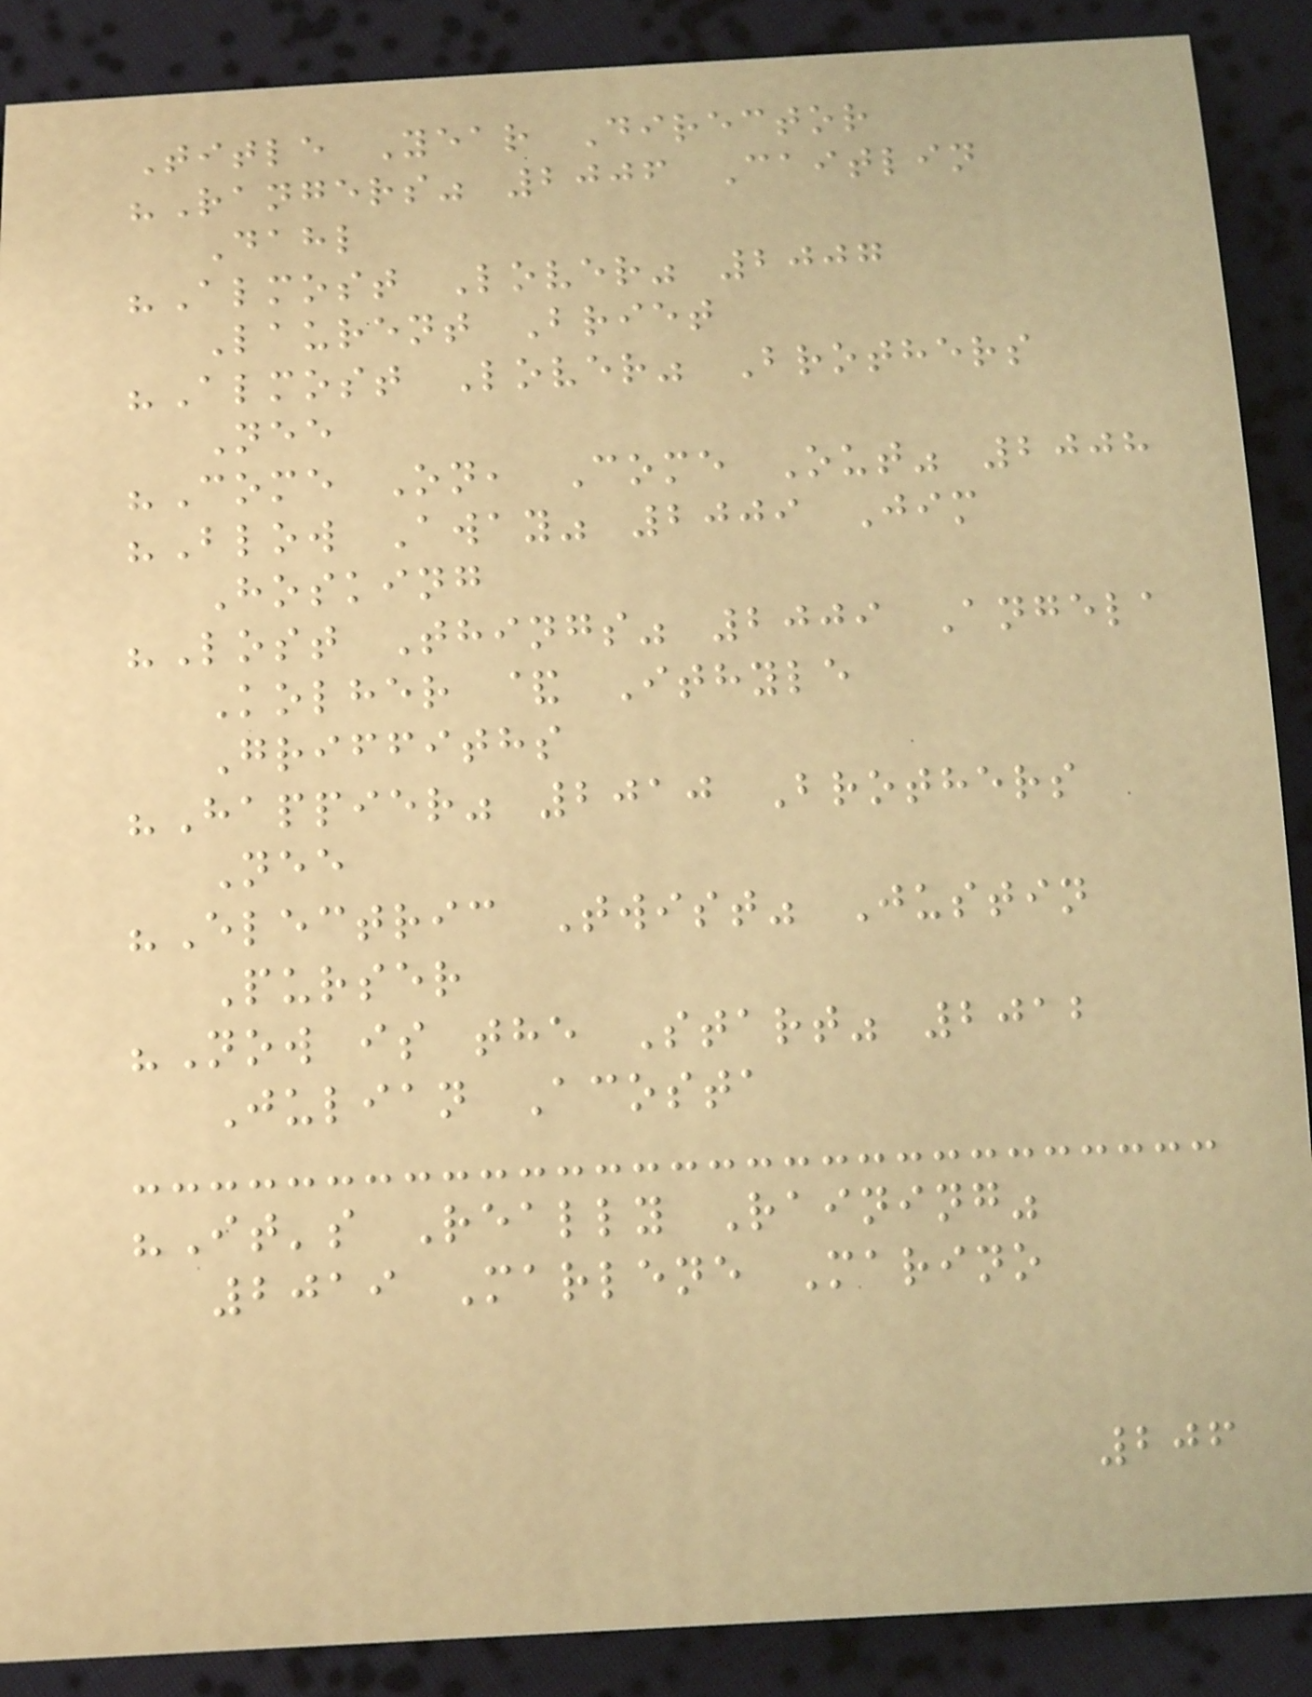Title Year Director
"Rangers" 2006 Caitlin
Dahl
"Almost Lover" 2007
Laurent Briet
"Almost Lover" Brothers
Nee
"Come On, Come Out" 2008
"Blow Away" 2009 Jim
Hosking
"Lost Things" 2009 Angela
Kolher & Ithyle
Griffiths
"Happier" 2010 Brothers
Nee
"Electric Twist" Justin
Purser
"Now is the Start" 2012
Julian Acosta
"It's Really Raining"
2019 Marlene Marino
206
